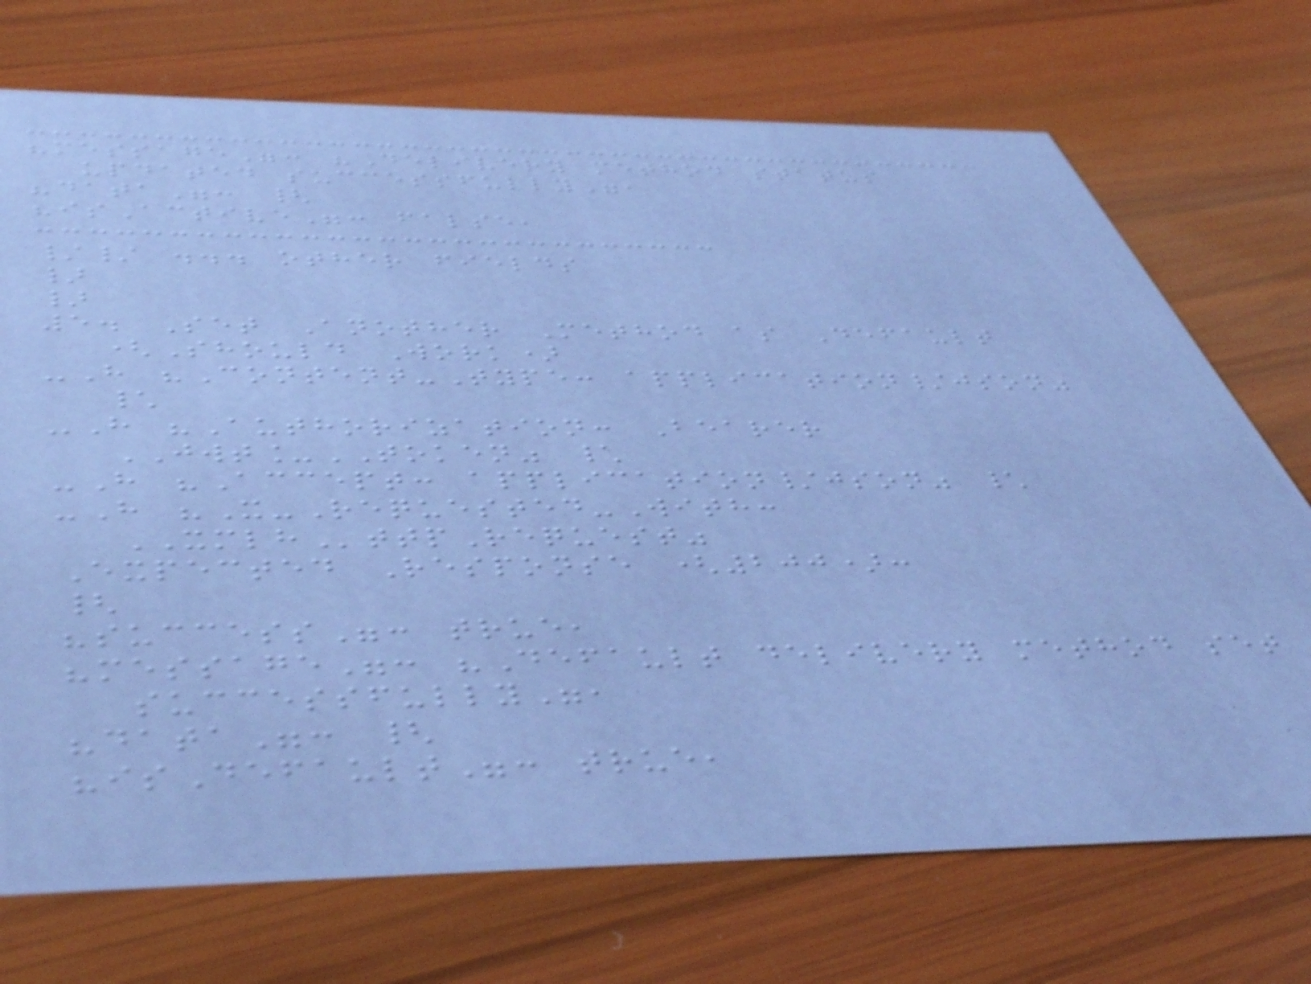"message": "Delivery method status
updated successfully",
"data": {
"isActive": false,
// ... other fields
}
}
5. Set Another Method as Default
(Should Work)
-H "Content-Type: application/json"
\
-H "Authorization: Bearer
JWT_TOKEN" \
-H "Accept: application/json" \
-H "X-Requested-With:
XMLHttpRequest"
Expected Response (200):
{
"success": true,
"message": "Default delivery method set
successfully",
"data": {
"isDefault": true,
